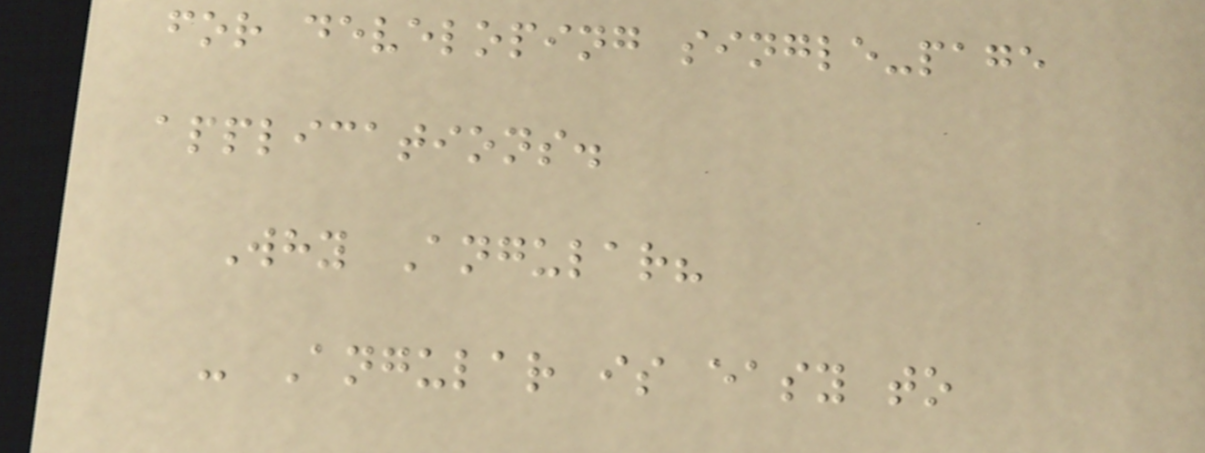for developing single-page
applications.
Why Angular?
- Angular is easy to
